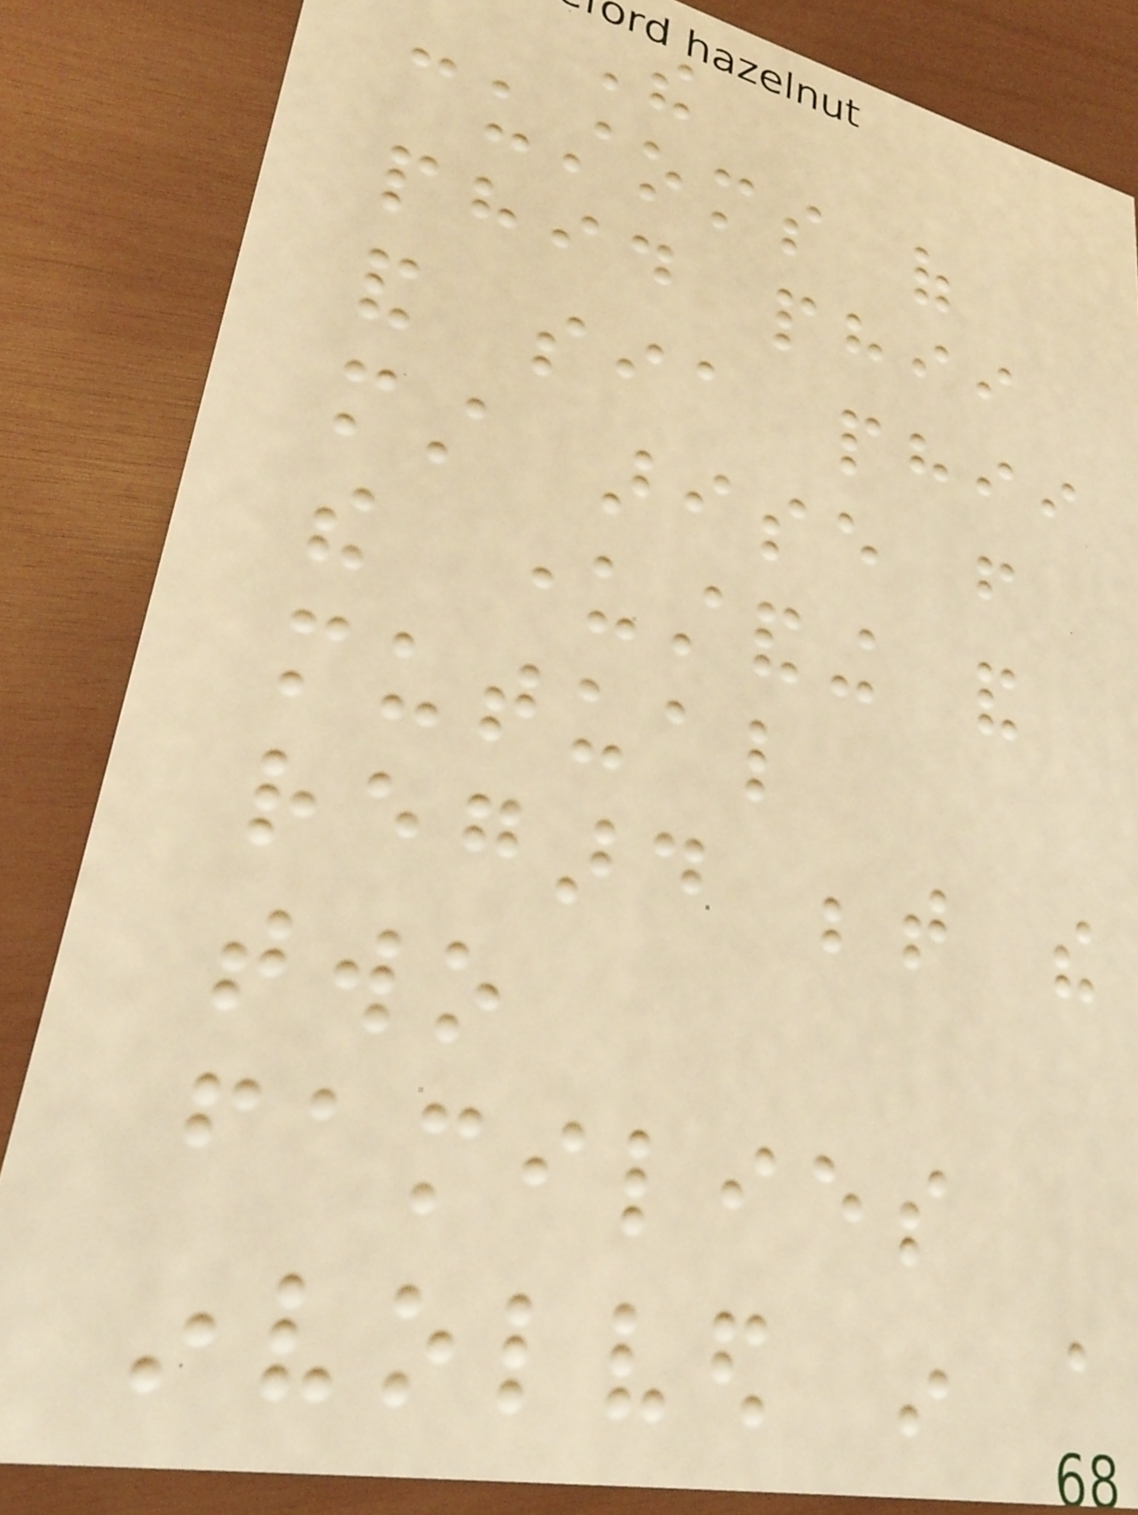The
customs of
phid phii
and sia phii
must arise from
the understanding and
mutual
regard between the
two
families
involved in a
